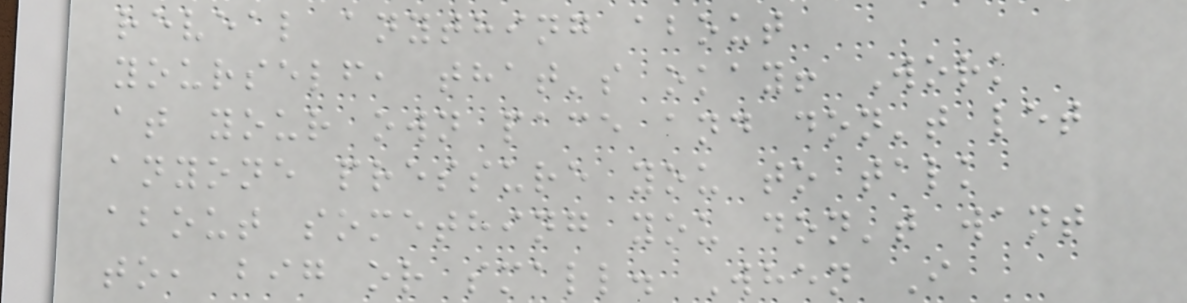reveal anything about
yourself, that's okay! Work
at your own pace and don't let
anyone pressure you to talk
about something you don't want
to, big or small. When I
